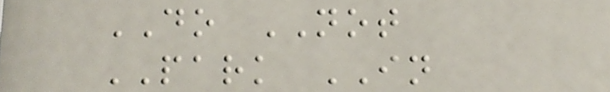DO NOT
PARK IN
